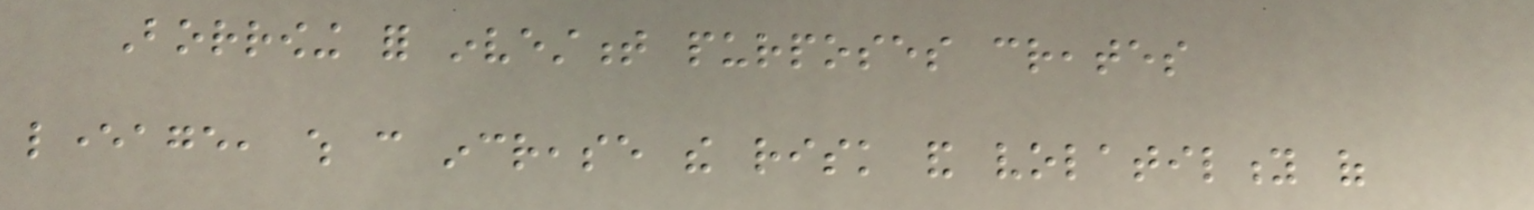Borrowing for investment purposes creates
leverage, which can increase the risk and volatility of
